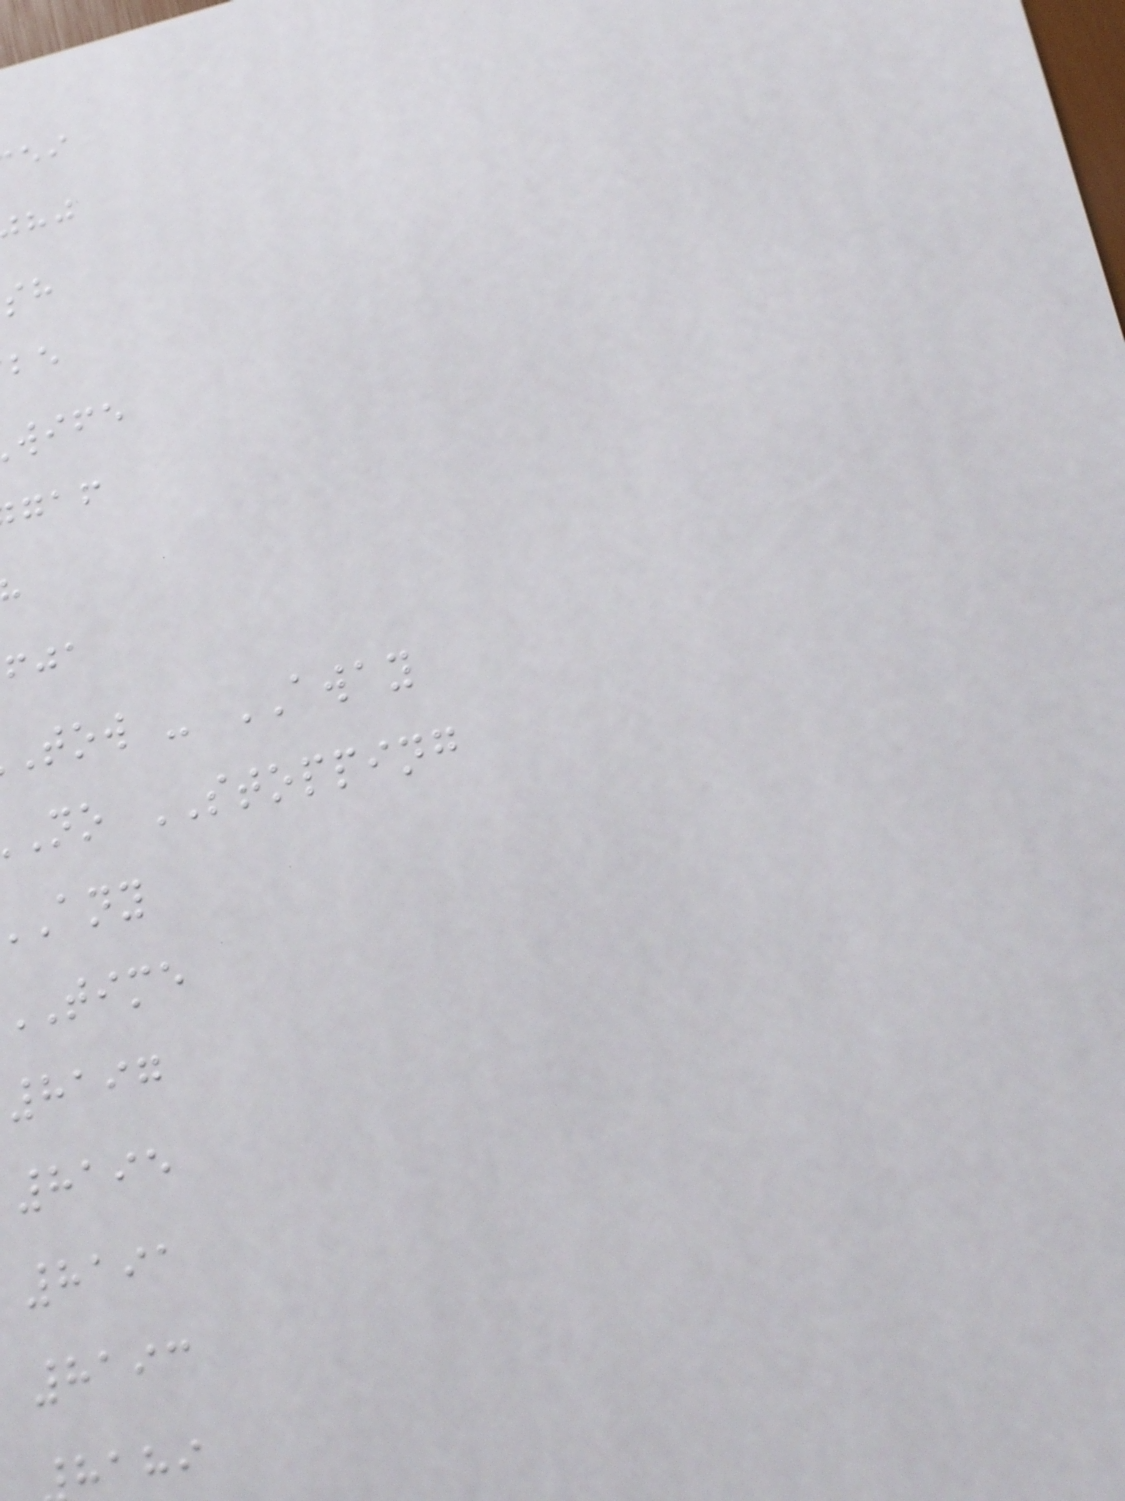wife
tow - AWAY
no STOPPING
TIME
8197
8195
8191
8193
